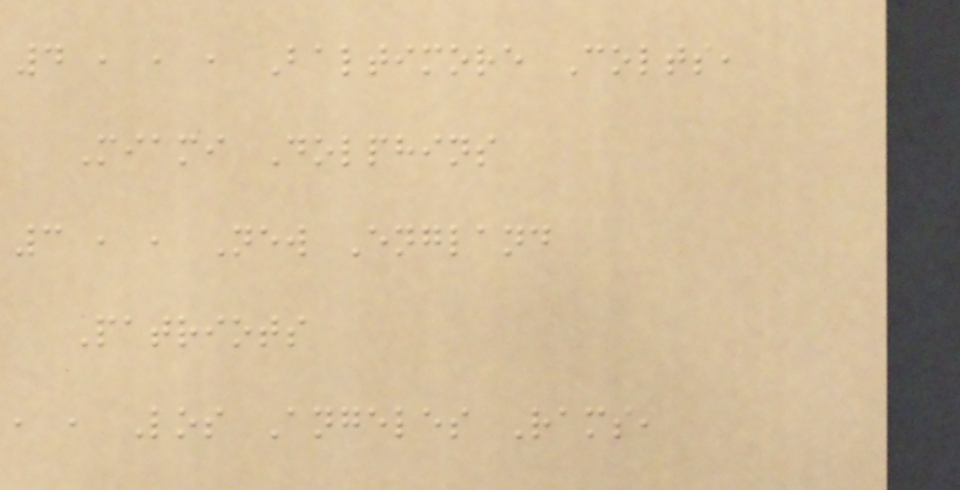4 , , , Baltimore Colts,
Miami Dolphins
3 , , New England
Patriots
, , Los Angeles Rams,
